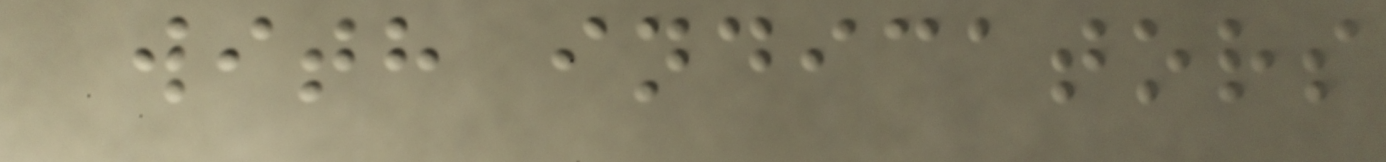with indicators
